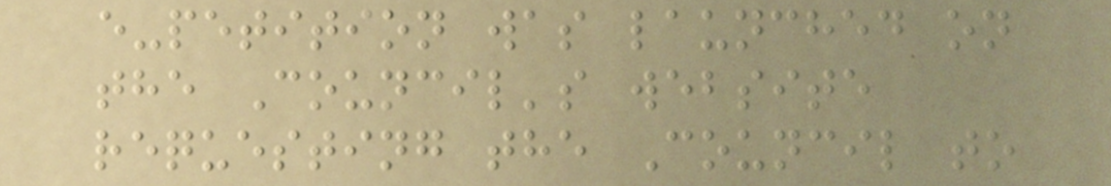e-petition was launched on
the Council's website
requesting the Council to
